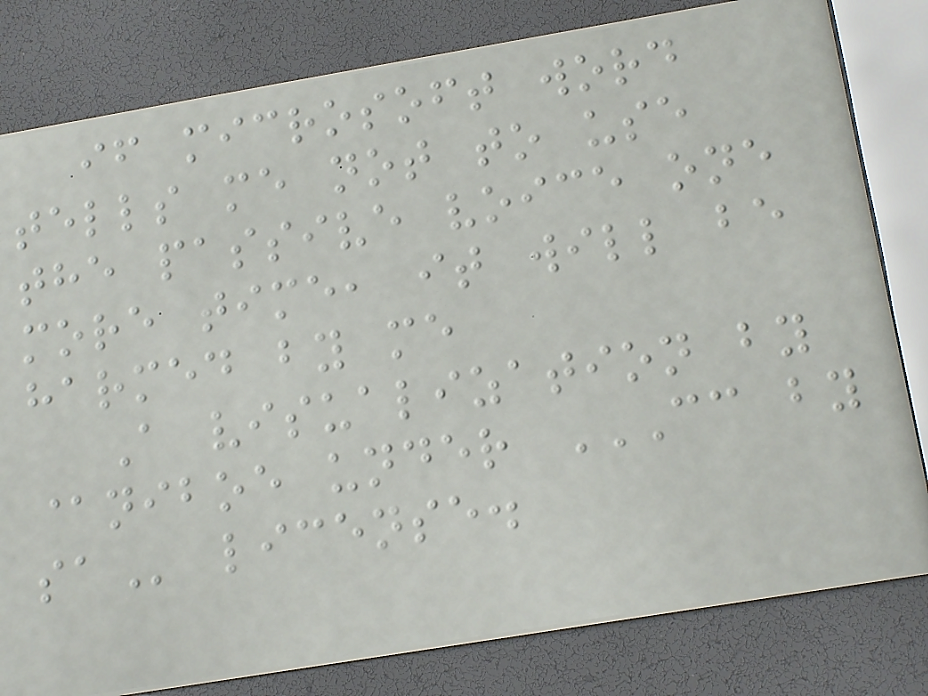if microsoft word
tells me not to use
the passive voice one
more time, it will be
harmed by me
A visualization by
@niboe under CC BY
SA license.
